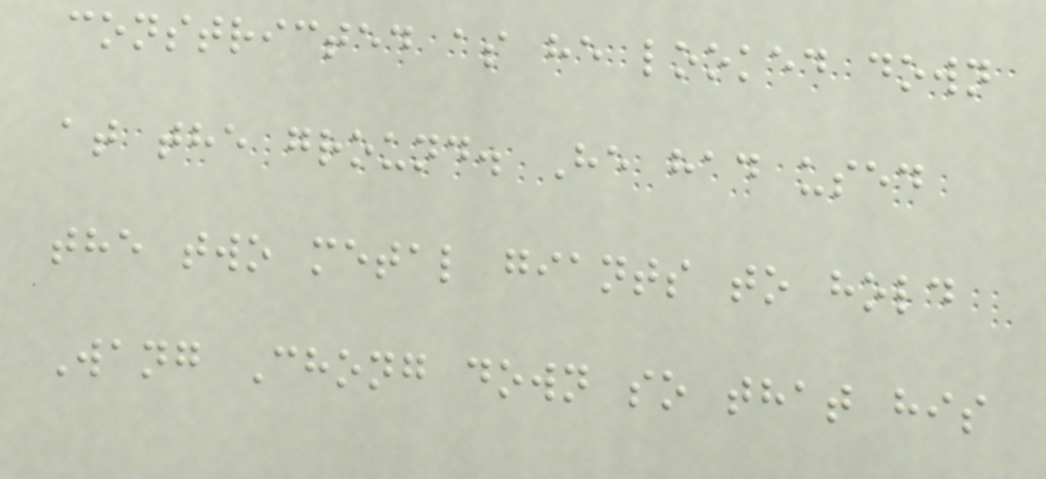constricted as he looked down
at the ground. He had used
the two metal giants to hold
Wang Chong down so that his
